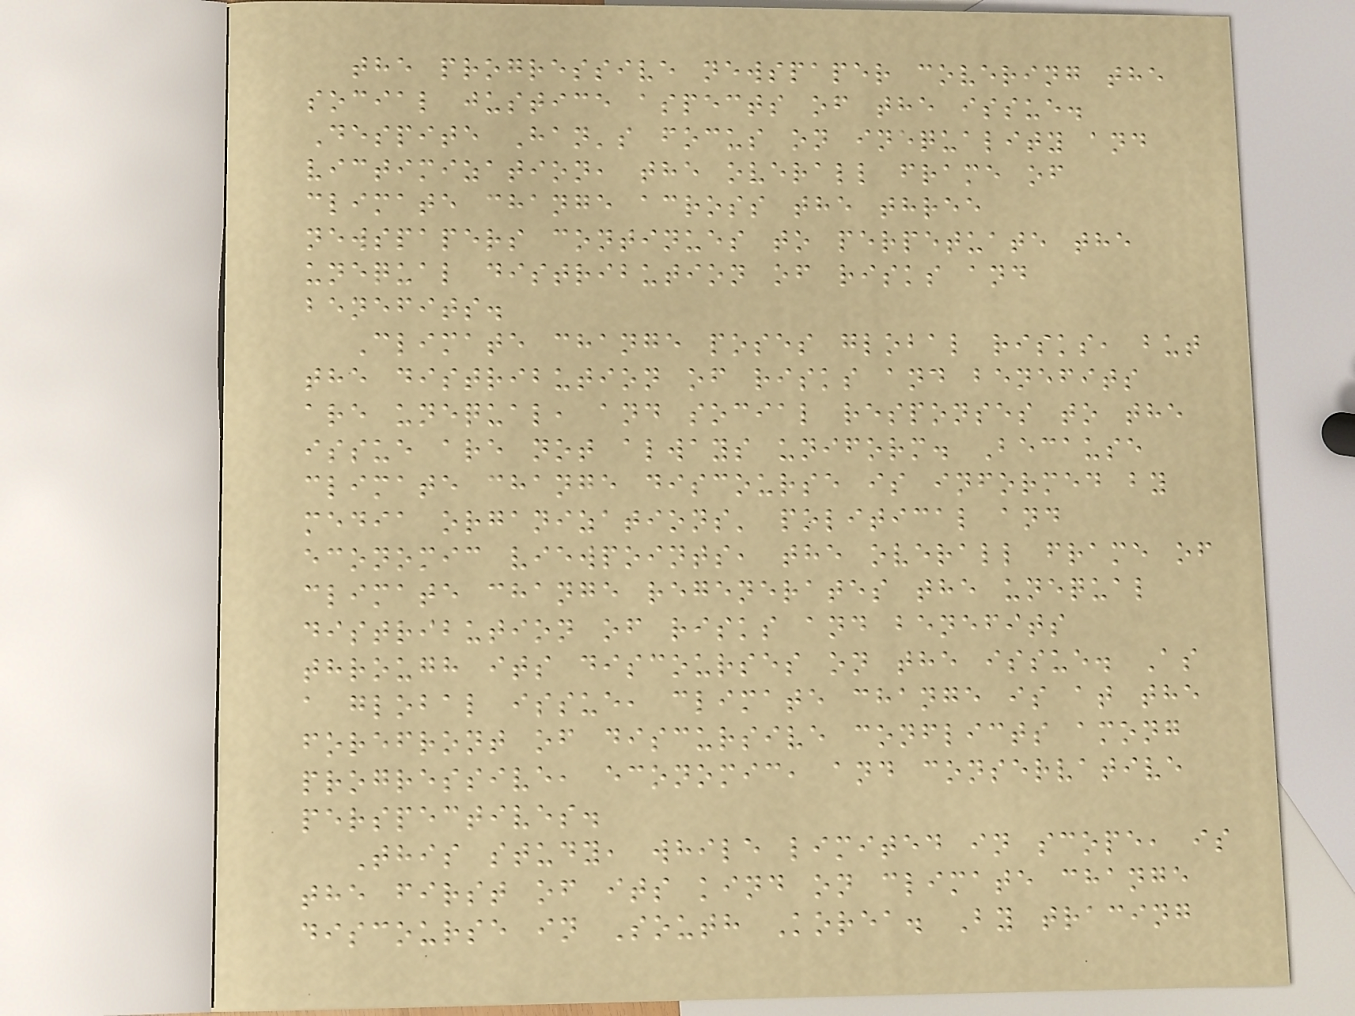the progressive newspaper covering the
social justice aspects of the issue.
Despite Han's focus on inequality and
victimization, the overall frame of
climate change across the three
newspapers continues to perpetuate the
unequal distribution of risks and
benefits.
Climate change poses global risks, but
the distribution of risks and benefits
are unequal, and social responses to the
issue are not always uniform. Because
climate change discourse is informed by
media organizations' political and
economic viewpoints, the overall frame of
climate change regenerates the unequal
distribution of risks and benefits
through its discourses on the issue. As
a global issue, climate change is at the
forefront of discursive conflicts among
progressive, economic, and conservative
perspectives.
This study, while limited in scope, is
the first of its kind on climate change
discourse in South Korea. By tracing
